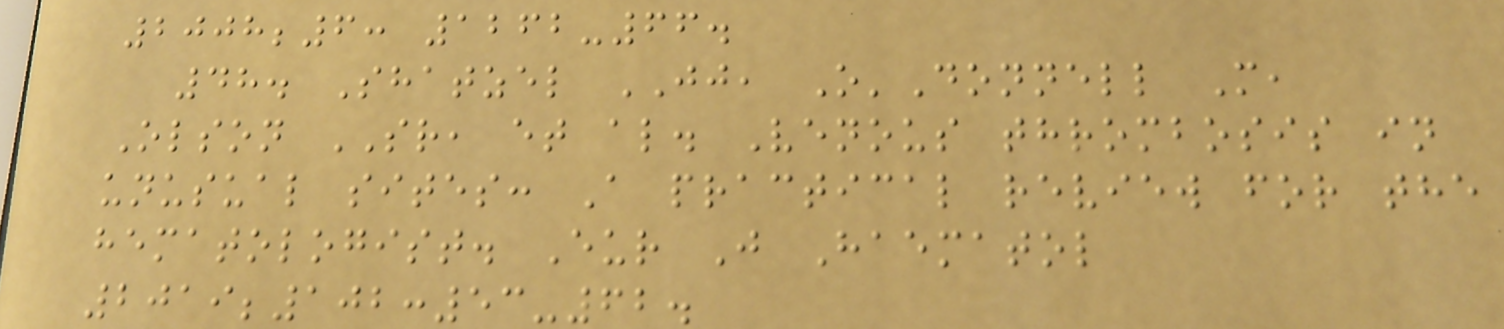2008;6: 1262-66.
48. Shatzel JJ, O'Donnell M,
Olson SR, et al. Venous thrombosis in
unusual sites: A practical review for the
hematologist. Eur J Haematol
2019;102:53-62.
